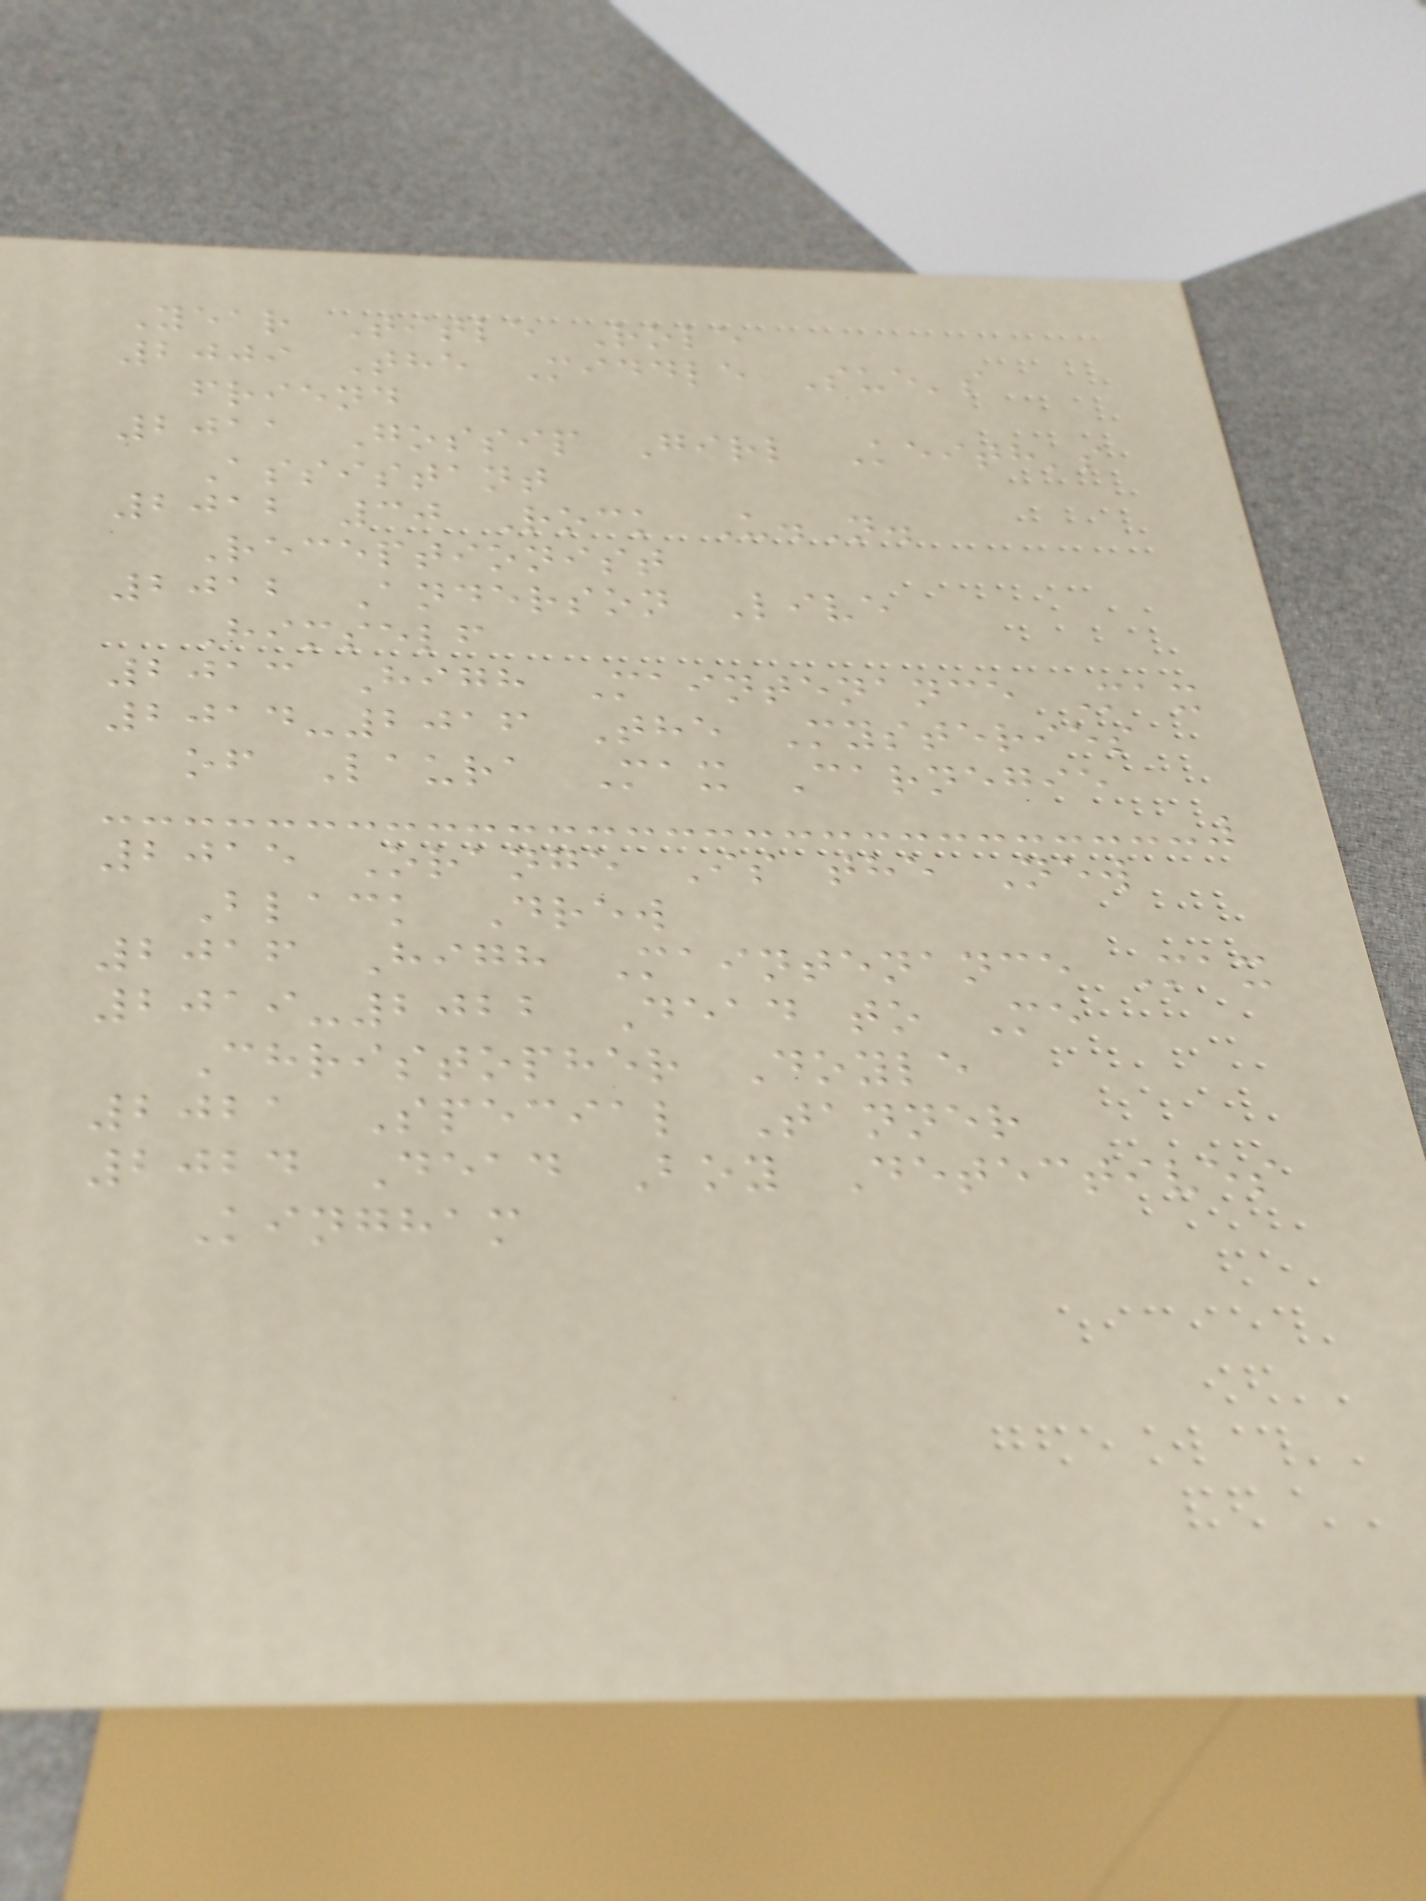Year Title Role
2009 The Middle Sue's
friend
2011 Gossip Girl Keith's
Assistant
2012 30 Rock U.N.
Receptionist
2012 Anderson Live
Himself
2013 High Maintenance Max
2014-2016 The Mysteries
of Laura Max Carnegie
2015 Orange Is the New
Black Drew
2016 High Maintenance Max
2019-2022 Dead to Me
Christopher Doyle
2021 Special Tanner
2024 Dead Boy Detectives
Kingham
